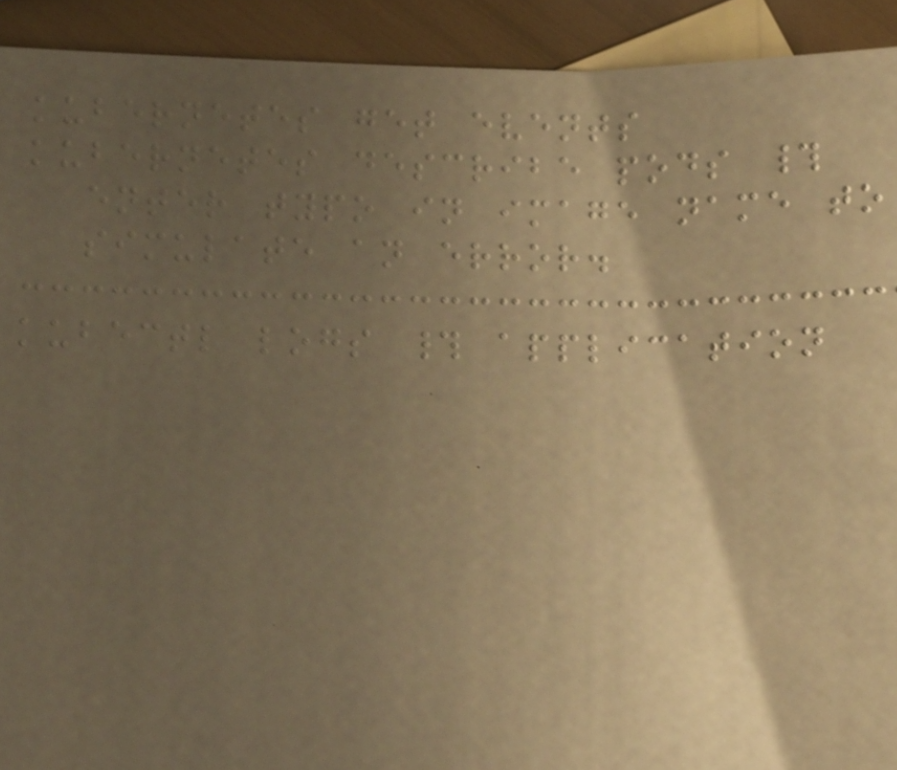kubernetes get events
kubernetes describe pods #
enter typo in image name to
simulate an error.
kubectl logs # application
